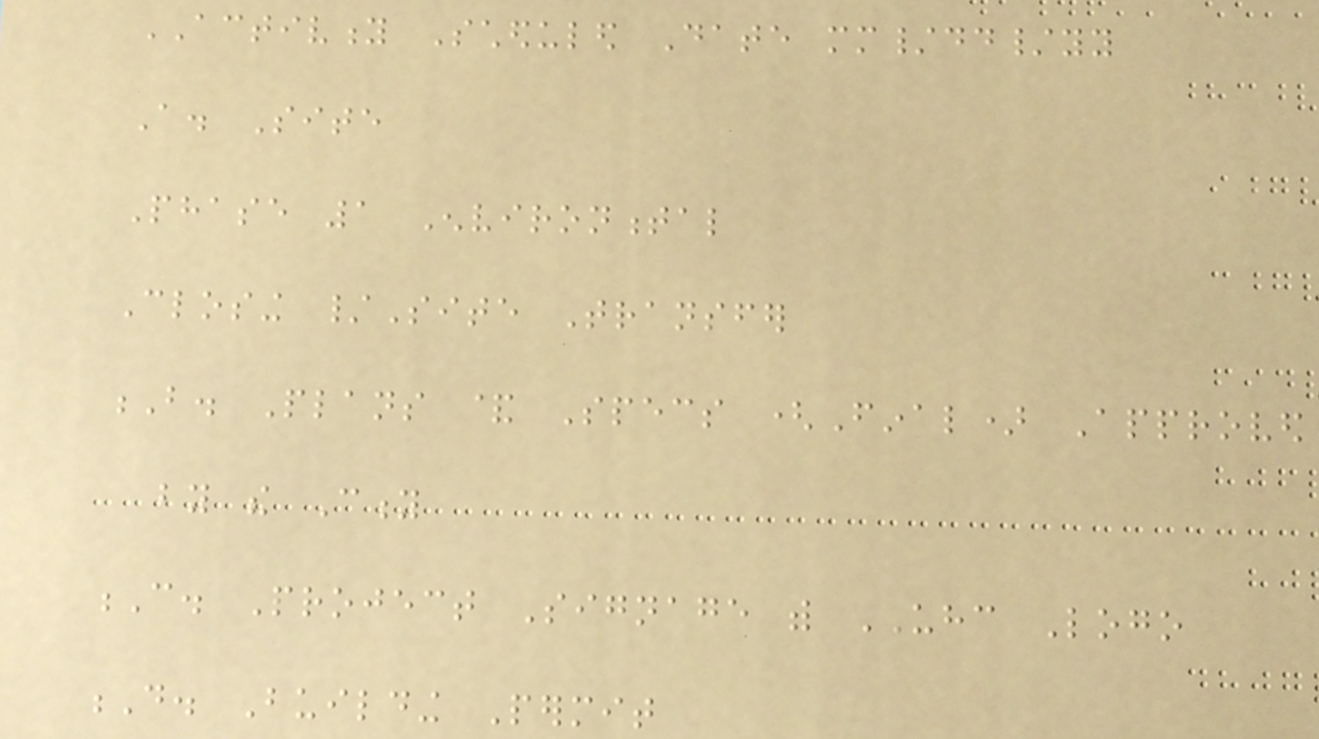ACTIVITY Scheduled Date mm/dd/yy
A. Site
Phase 1 Environmental
Closing /Site Transfer
B. Plans & Specs (Final) Approved
by the City
C. Project Signage with UHC Logo
D. Building Permit
